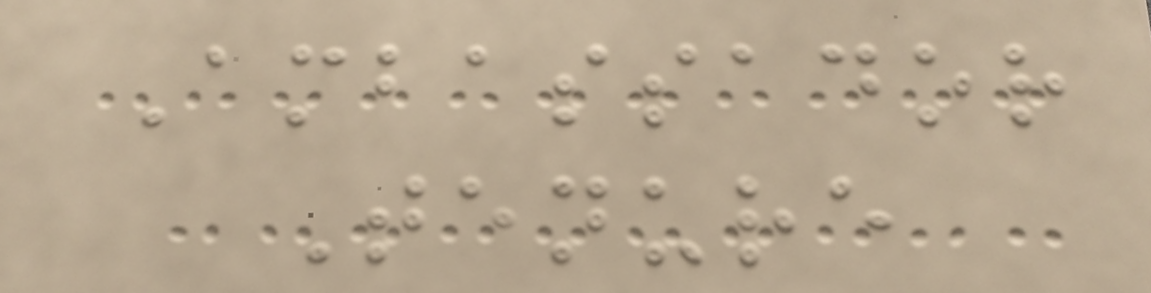Ambassador
Tenure
